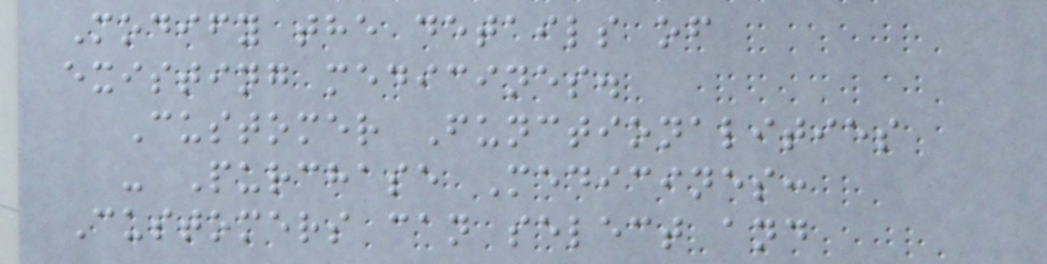Modify the details of
existing medicines.
Customer Functionalities
- Purchase Medicines:
Customers can select and
